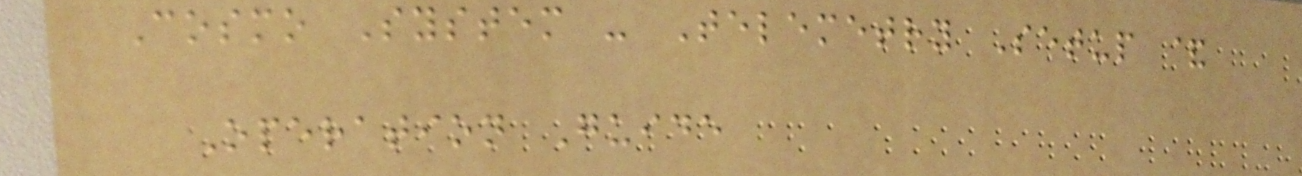Cosmo System - Telemetry Setup &
Operation Guide
